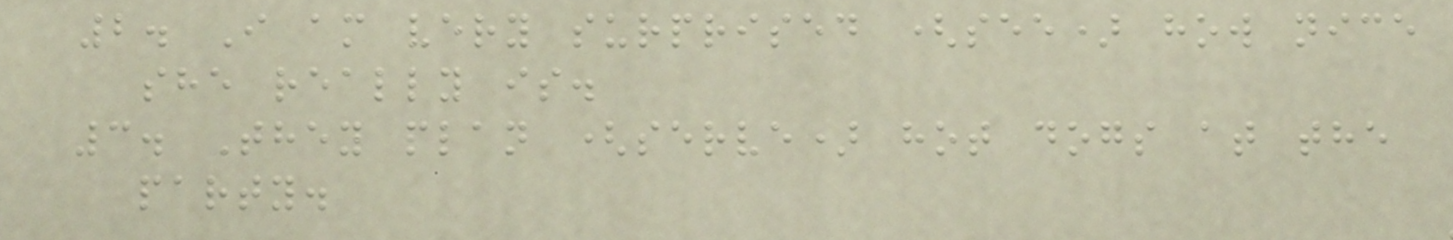2. I am very surprised (see) how nice
she really is.
3. They plan (serve) hot dogs at the
party.
